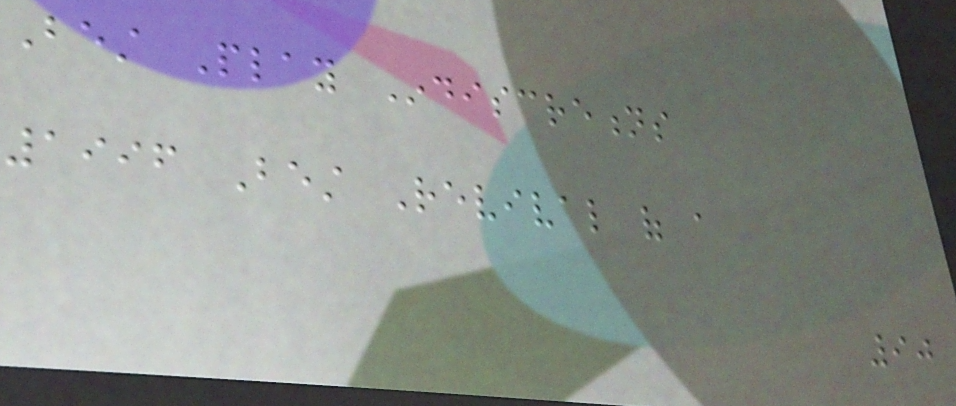Best Play Indiscretions
1996 Best Revival of a
90
